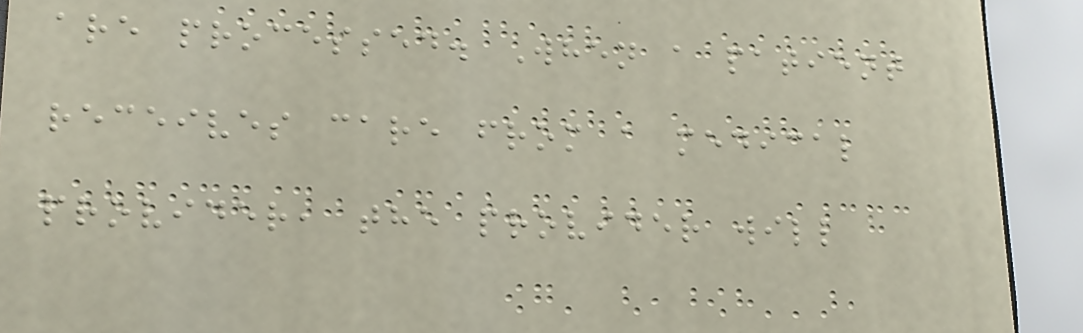are processed. When a patient
receives care from a medical
provider, the provider will
